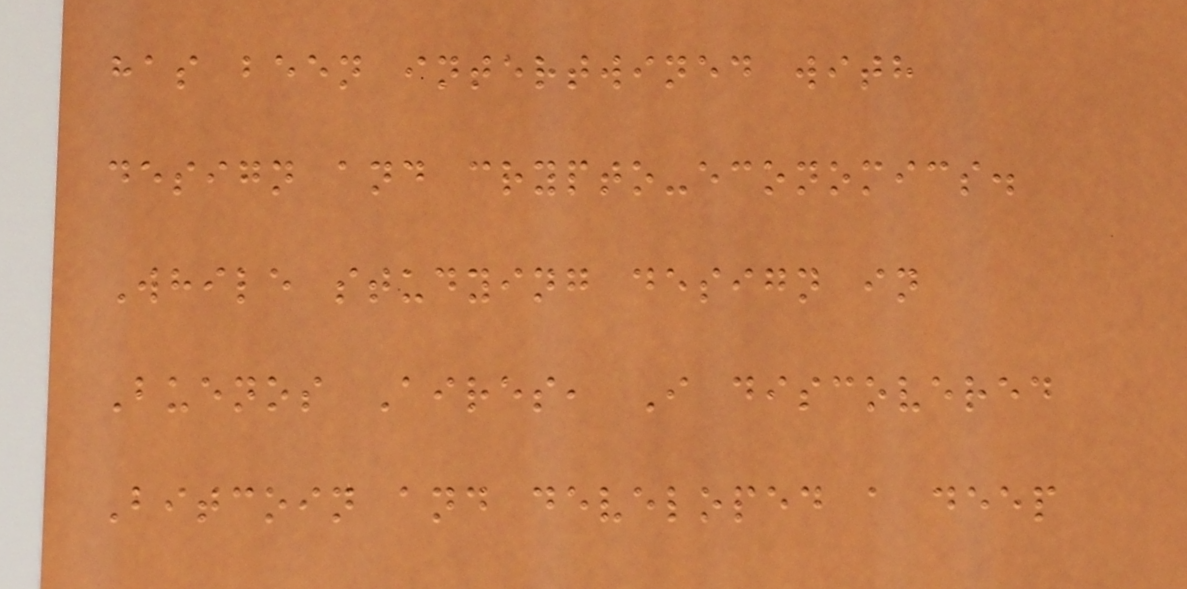has been intertwined with
design and crypto-economics.
While studying design in
Buenos Aires, I discovered
Bitcoin and developed a deep
